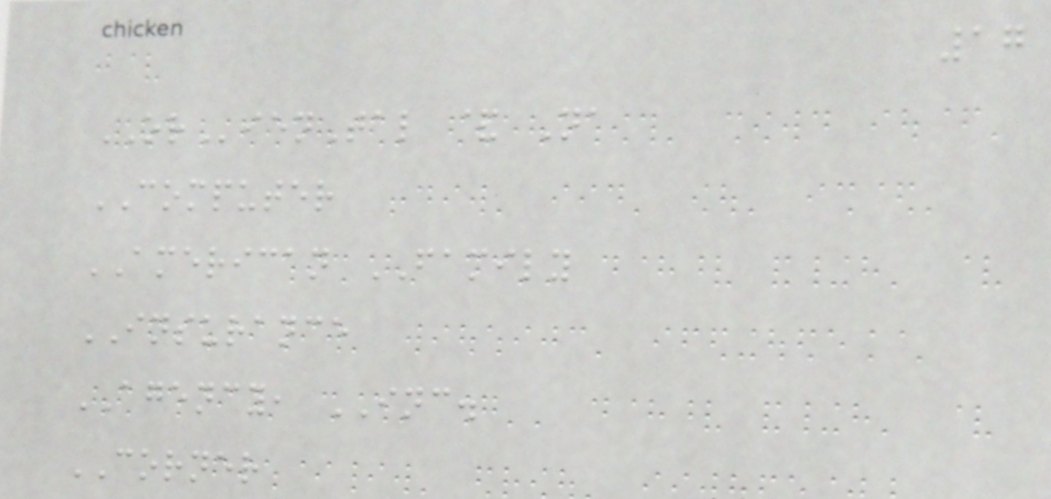17
ORienTal & Na
COMPUTER
AMERICAN FAMILY
INSURANCE
AGENCY, INC.
CORNER
